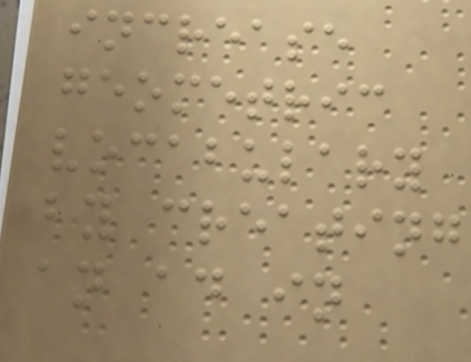increase
geometric
vocabulary
by creating
an ad in
